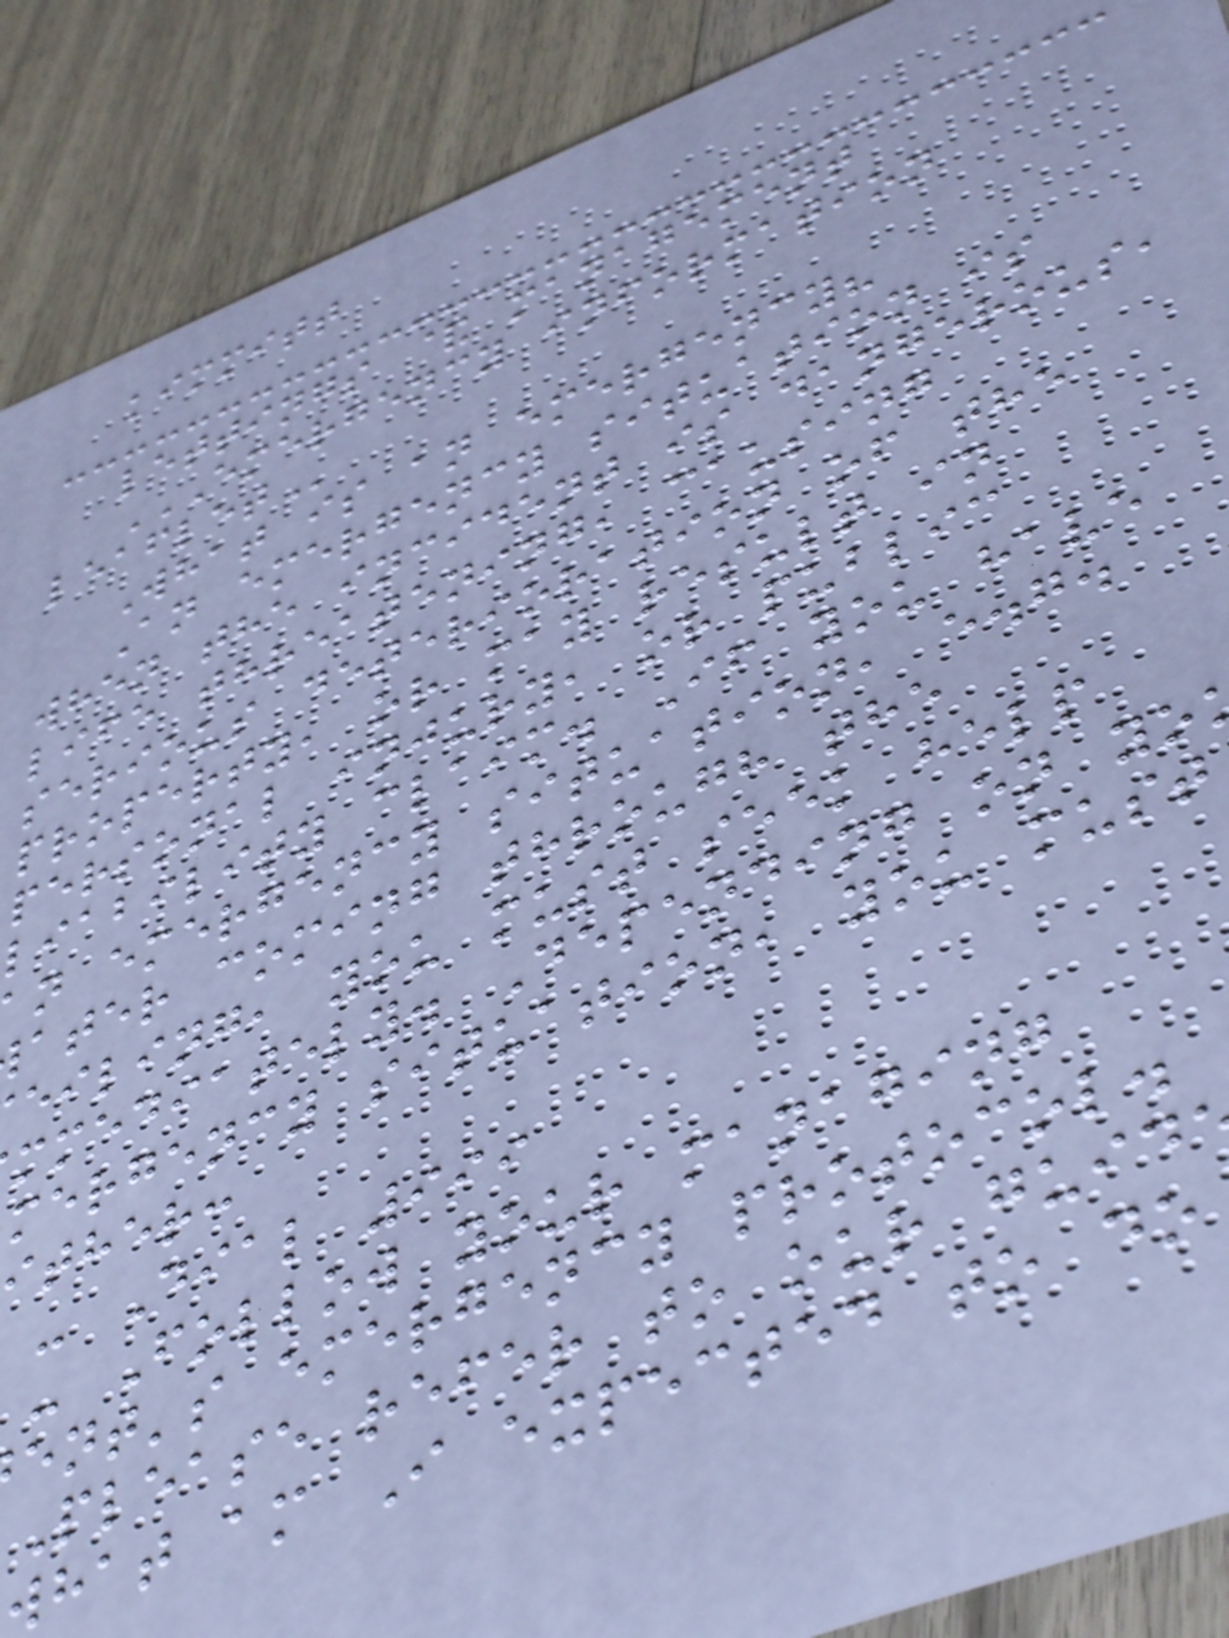kimmitt
lettings & management
EMERGENCY INFORMATION
What is an emergency?
An emergency situation is
when the incident is dangerous,
life threatening, causing
serious deterioration of the
property, or may result in
personal injury, or public
liability claim. If you have
n emergency situation, e.g.
ater coming through the
eiling, you must seek help
mmediately. Depending on yo
mergency situation, you must
ither:
- Dial 999
- Follow your managing
ent's emergency protocol.
Please refer to our guid
what am I expected to do
